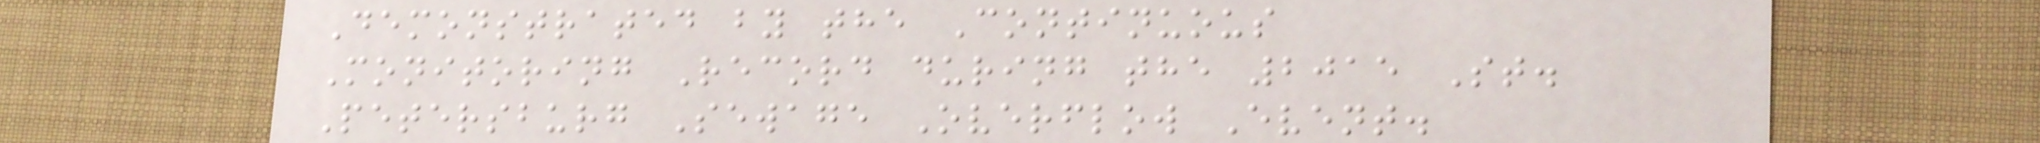Demonstrated by the Continuous
Monitoring Record during the 2015 St.
Petersburg Sewage Overflow Event.
